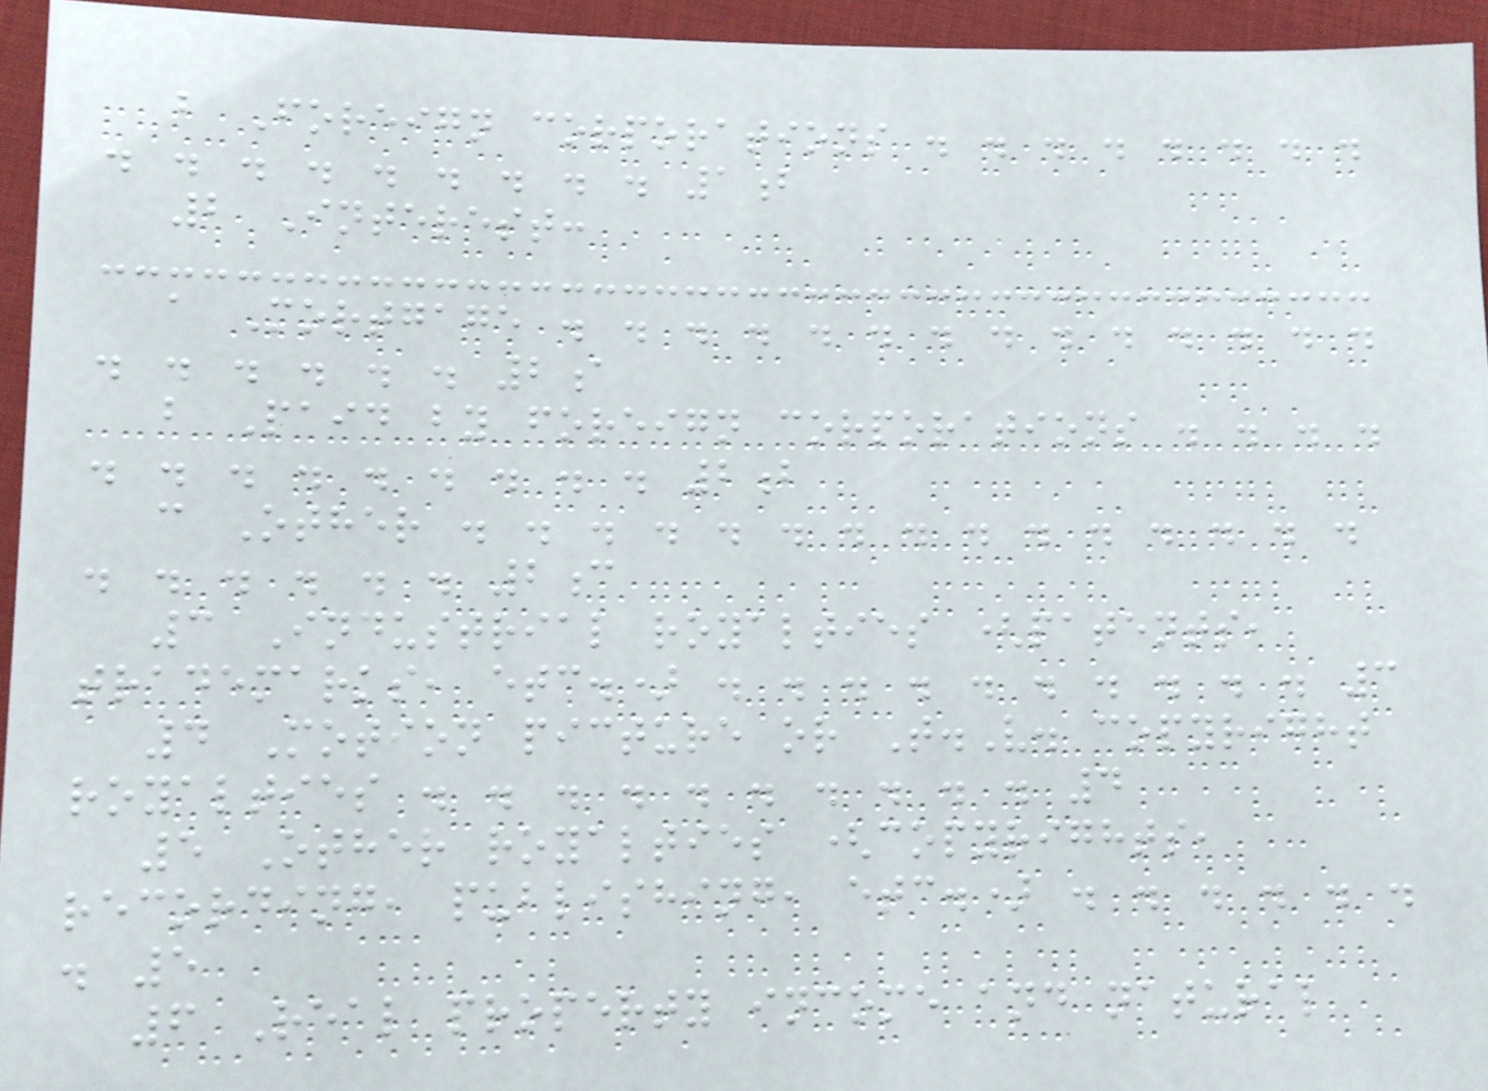b Foreign corporations . . . . . . . .
. . . . . . . . . 1b
2 Interest:
a Mortgage . . . . . . . . . . . . . .
. . . . . . 2a
b Paid by foreign corporations . . . .
. . . . . . . . . 2b
c Other . . . . . . . . . . . . . . .
. . . . . . 2c
3 Industrial royalties (patents,
trademarks, etc.) . . . . . . . . . . 3
4 Motion picture or T.V. copyright
royalties . . . . . . . . . . 4
5 Other royalties (copyrights,
recording, publishing, etc.) . . . . . .
. 5
6 Real property income and natural
